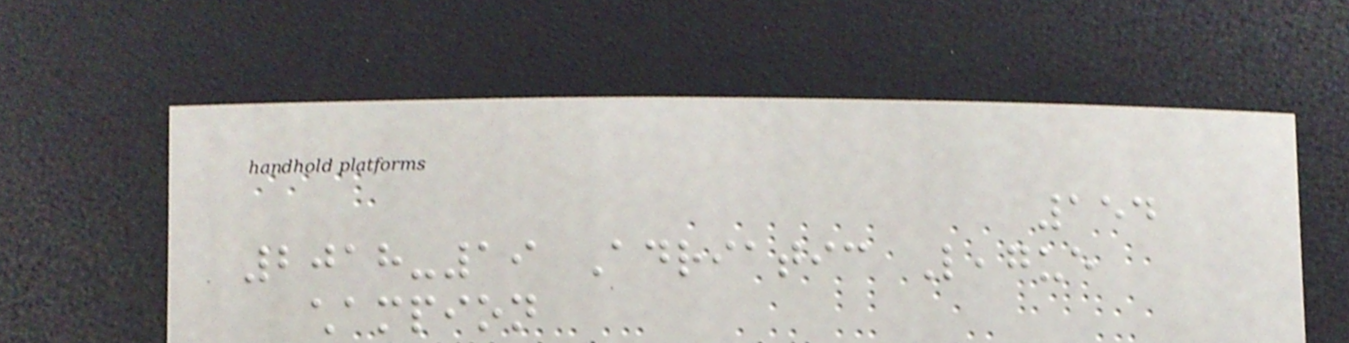154
2018-19 Adriatic League
champion
